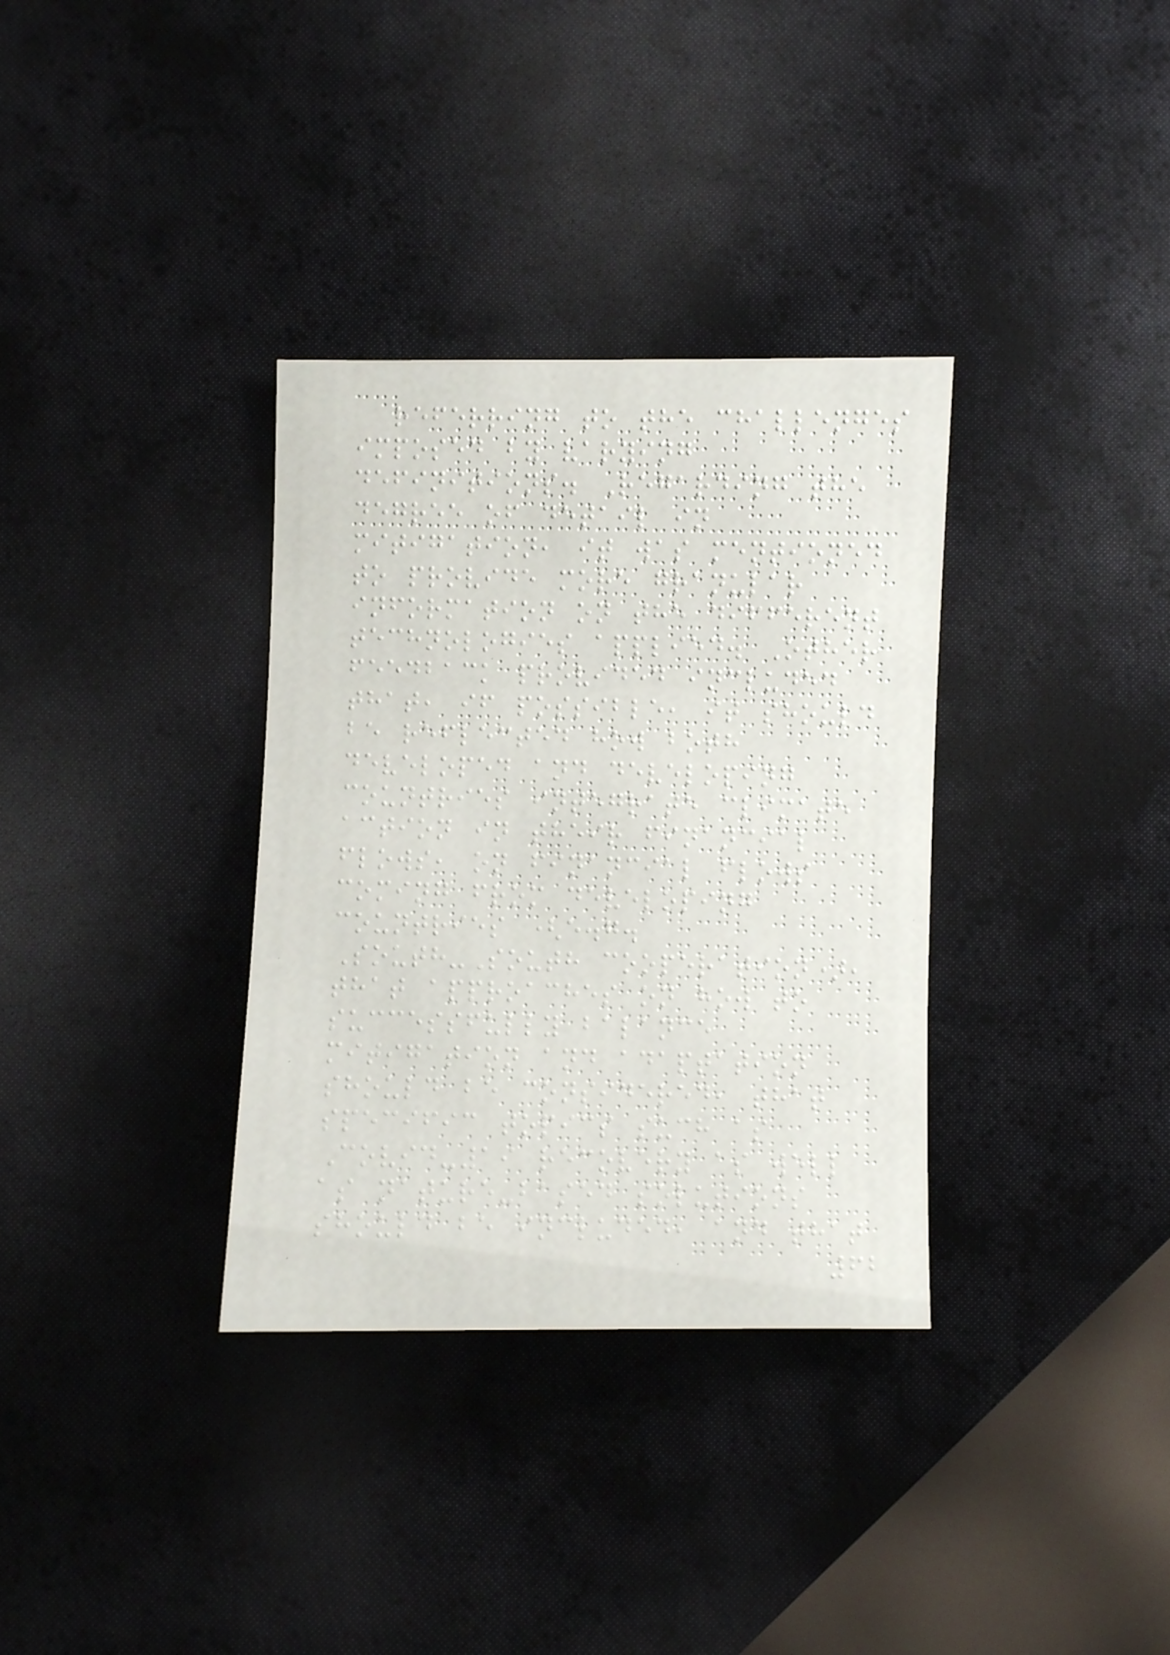referring to the challenges
imposed by varying
definitions. Regarding the
degree of detail in
mitigation, it was mentioned
to provide more granular
information on the different
technologies applied. Other
feedback provided included
that, if possible, it should
be reflected how both
developed and developing
countries integrate climate
action in their financial
flows, on financial flows
coming from developing
countries (e.g.
South-South cooperation),
that approaches on how to
successfully balance
mitigation and adaptation
should be considered, that
specific topics such as
Covid-19 recovery as well
as nature-based solutions
should be included, and that
62
